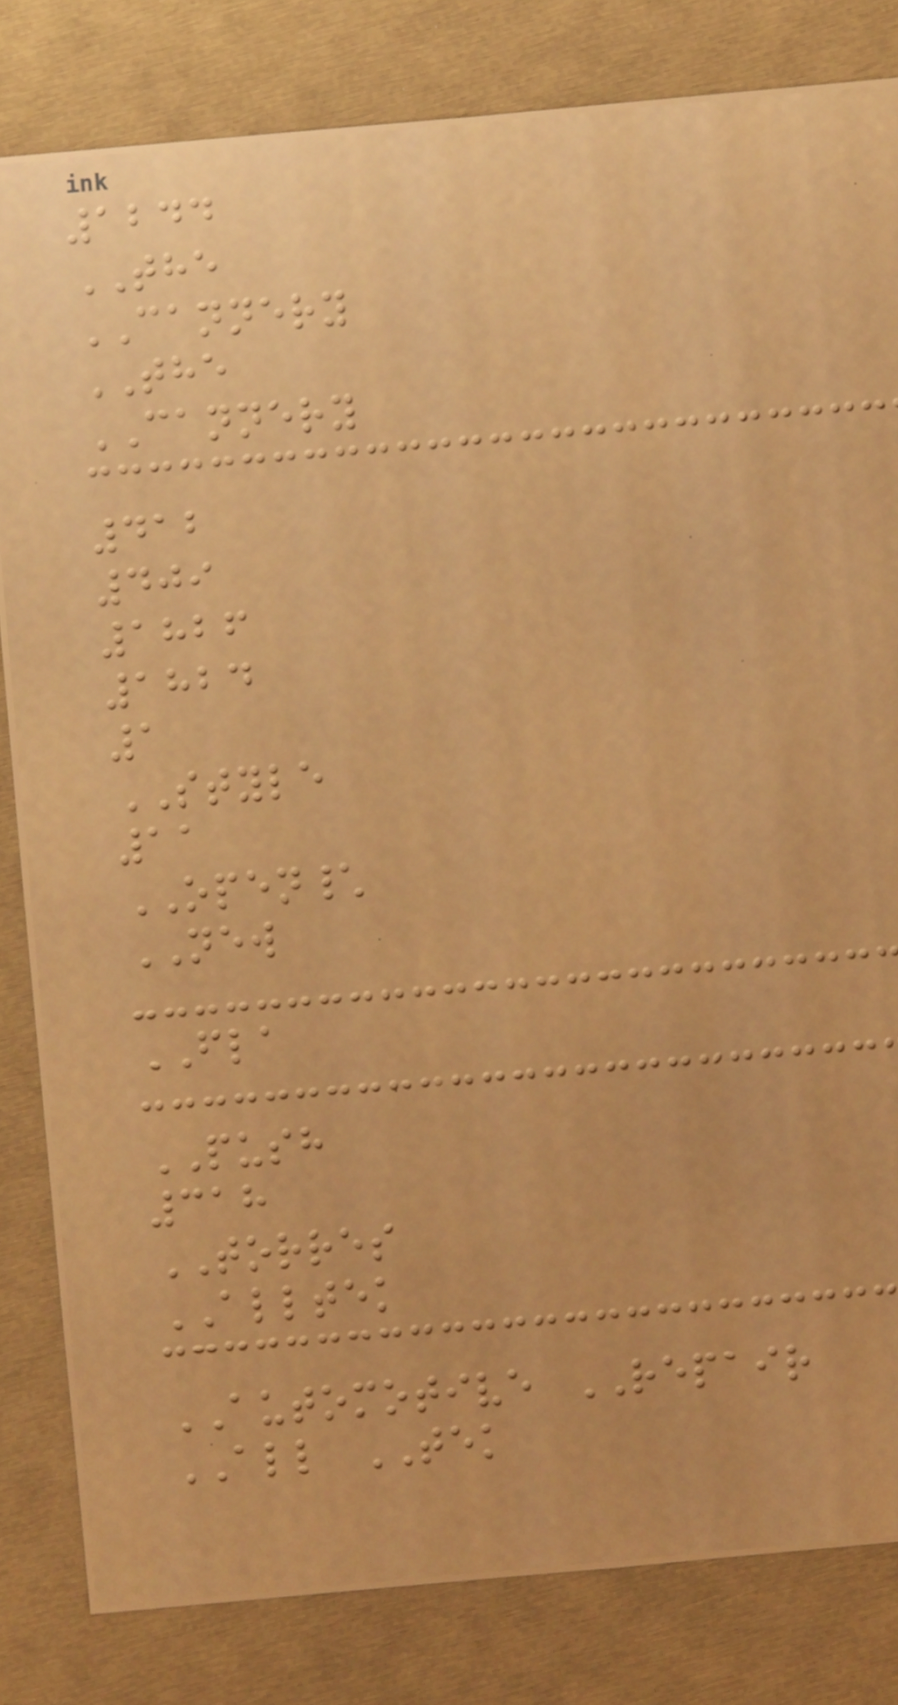1244
THE
CANNERY
THE
CANNERY
412
409
1826
1824
1
STYLE
11
OPEN\
NEW
FLA
PUSH
318
TORRES
ALLTEK
AUTOMOTIVE REPAIR
ALL TEK
